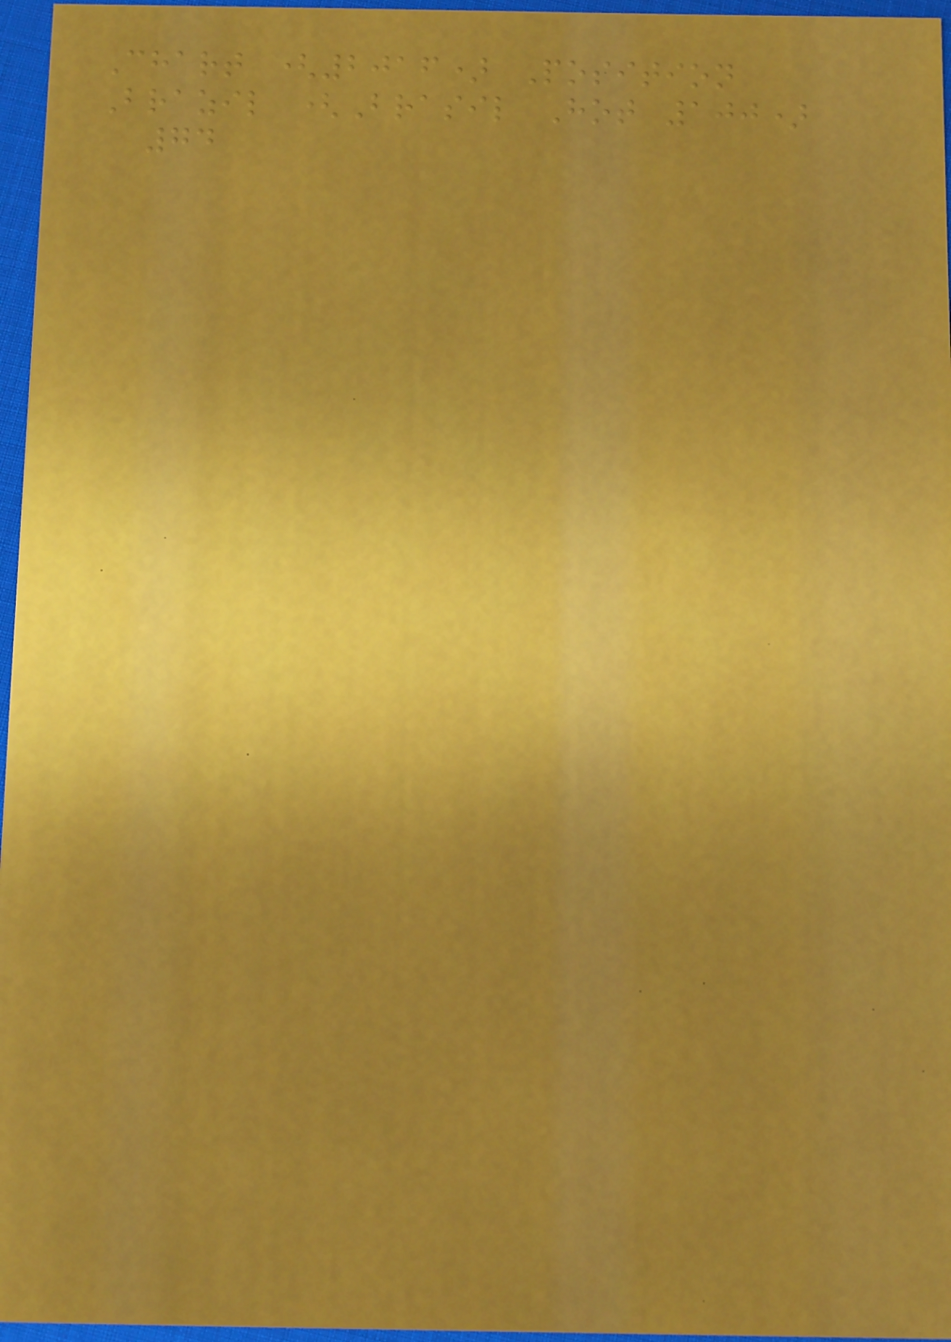Chart (2016) Position
Brazil (Brasil Hot 100)
74
